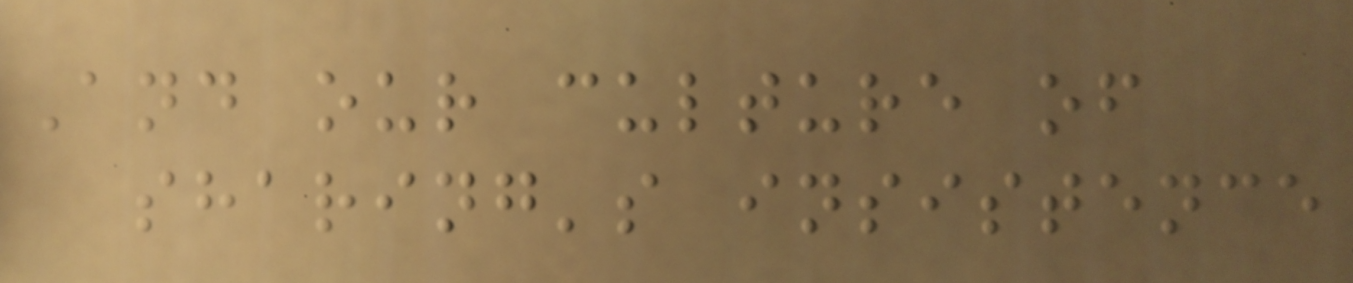And our culture of
sharing's insistence
